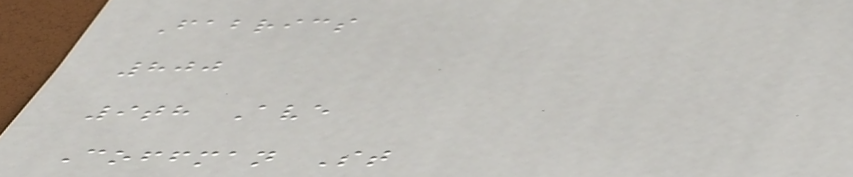Fabrics
800
9th Ave
Coffman St
